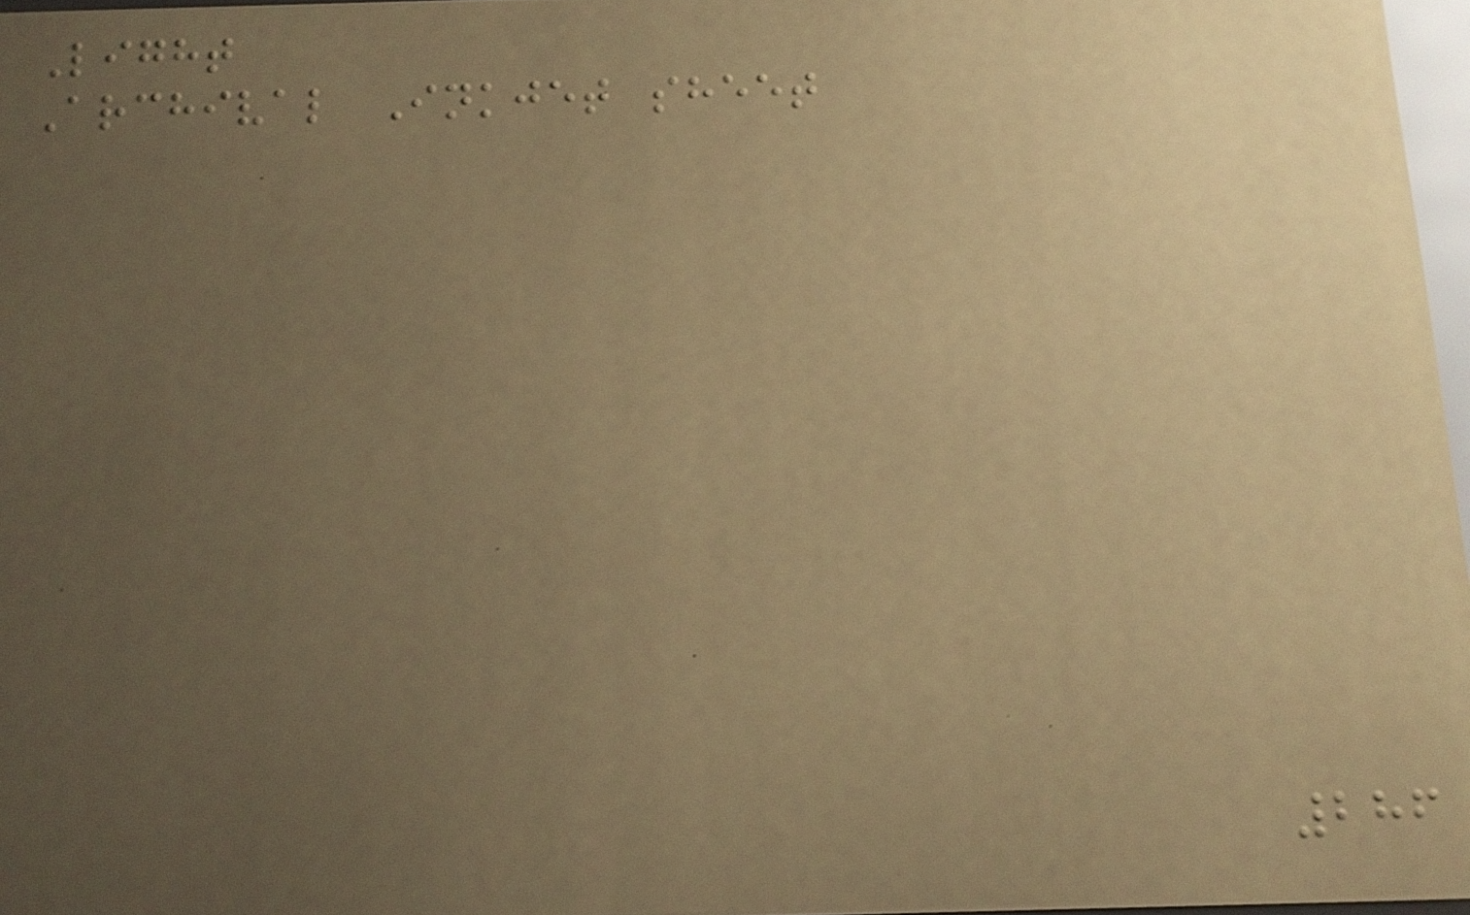Light
Archival Inkjet sheet
286
